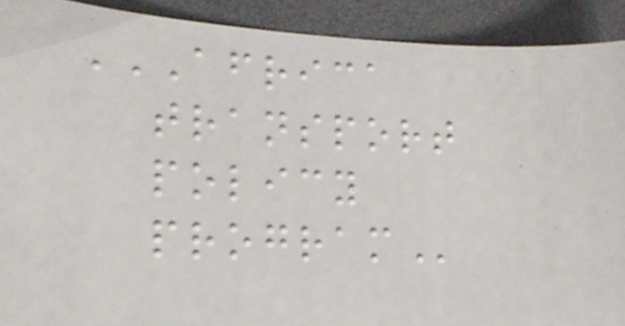AFRICA
TRANSPORT
POLICY
PROGRAM
